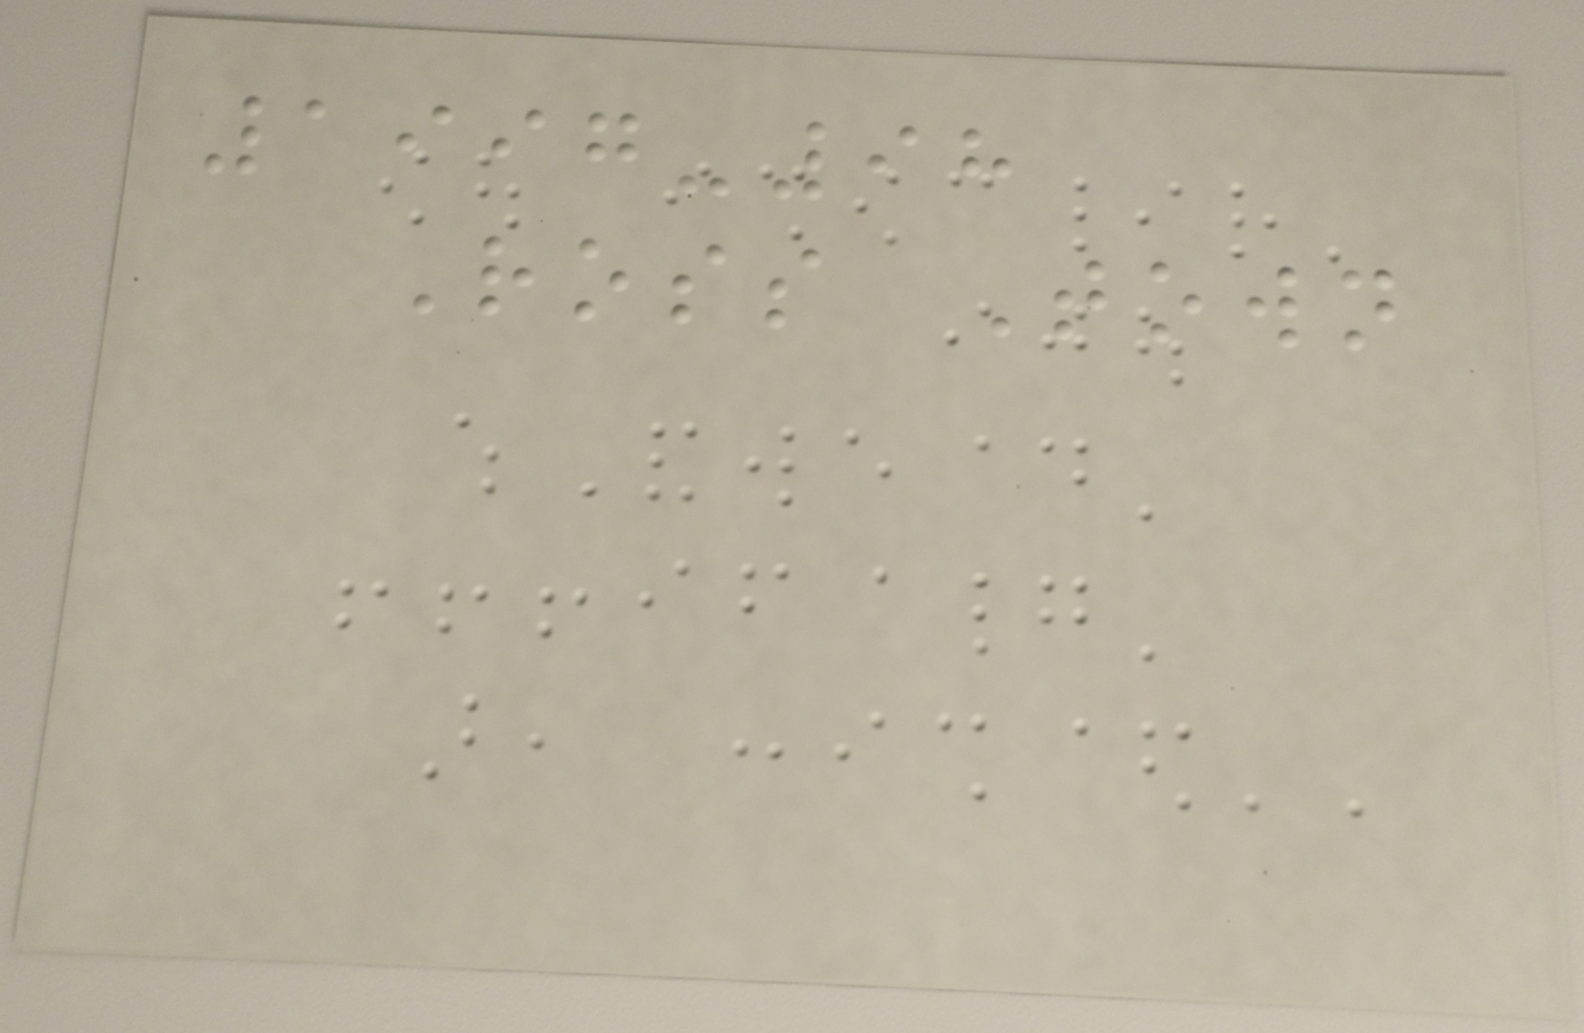1997-98
Ross Town
